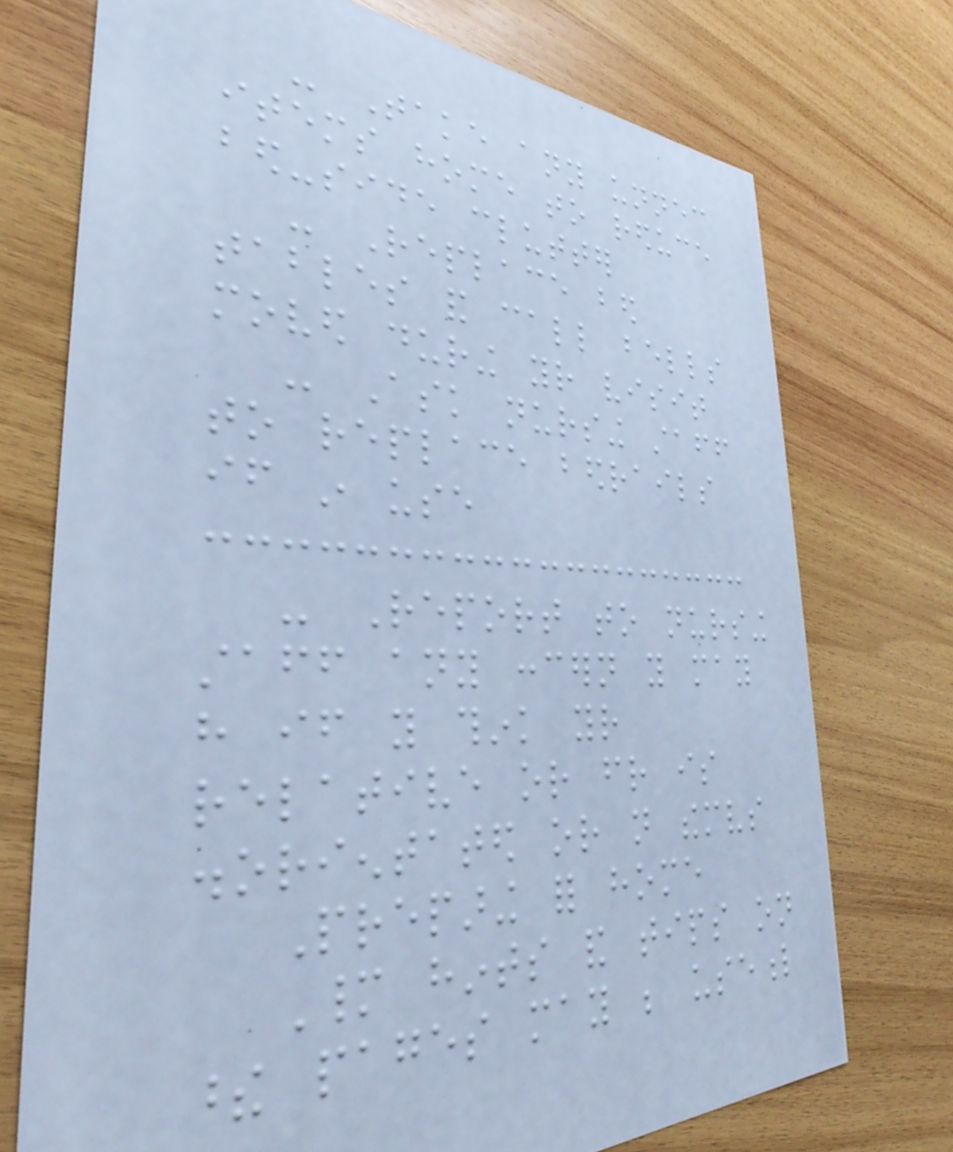- Take any unnecessary
items home to reduce
bed-side clutter
- Replace bed
tables and call bells
moved during your visit
- Ask nursing staff
to replace bedrails
if in use
- Report to nursing
staff any concern you may
have if you think your
relative or friend is
disorientated or not themselves
Preparing for home
Many hints and tips on
these pages may be useful
